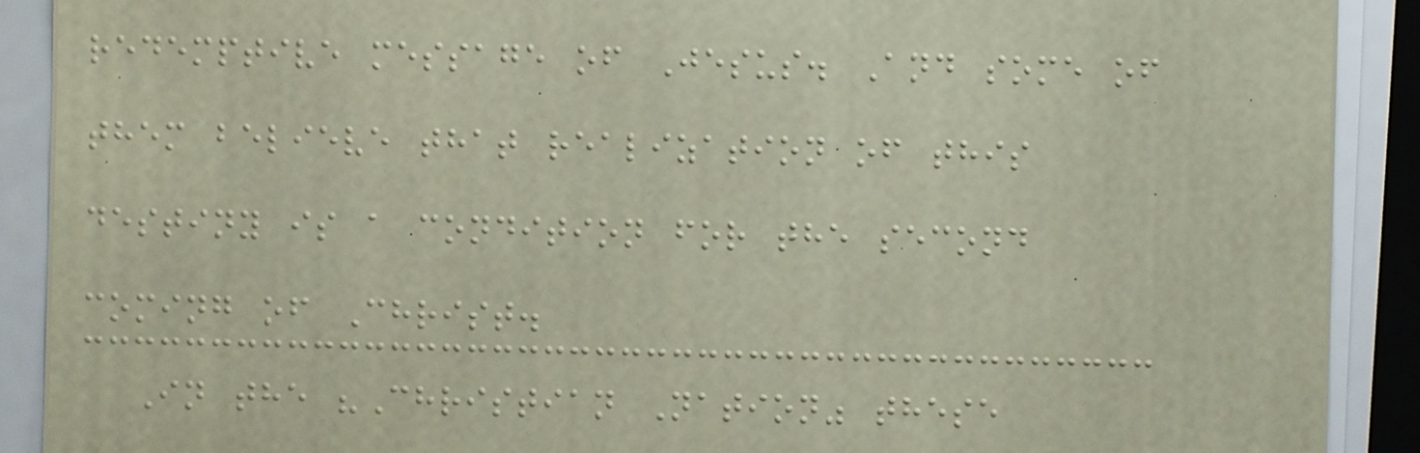redemptive message of Jesus. And some of
them believe that realization of this
destiny is a condition for the second
coming of Christ.
In the "Christian Nation" these
